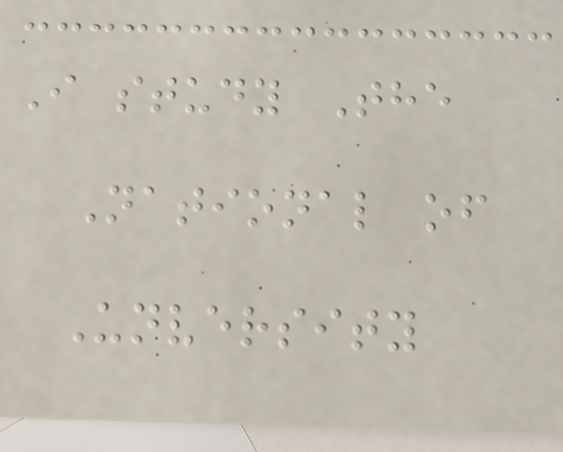I study The
National of
Unversity
